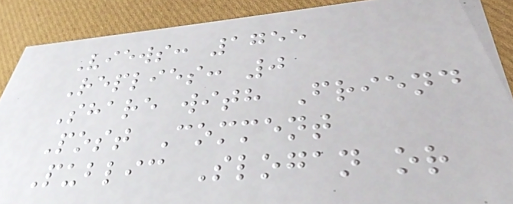Views: 1755
Replies: 0
Share with Friend
Post Comment
Public Slogan or
